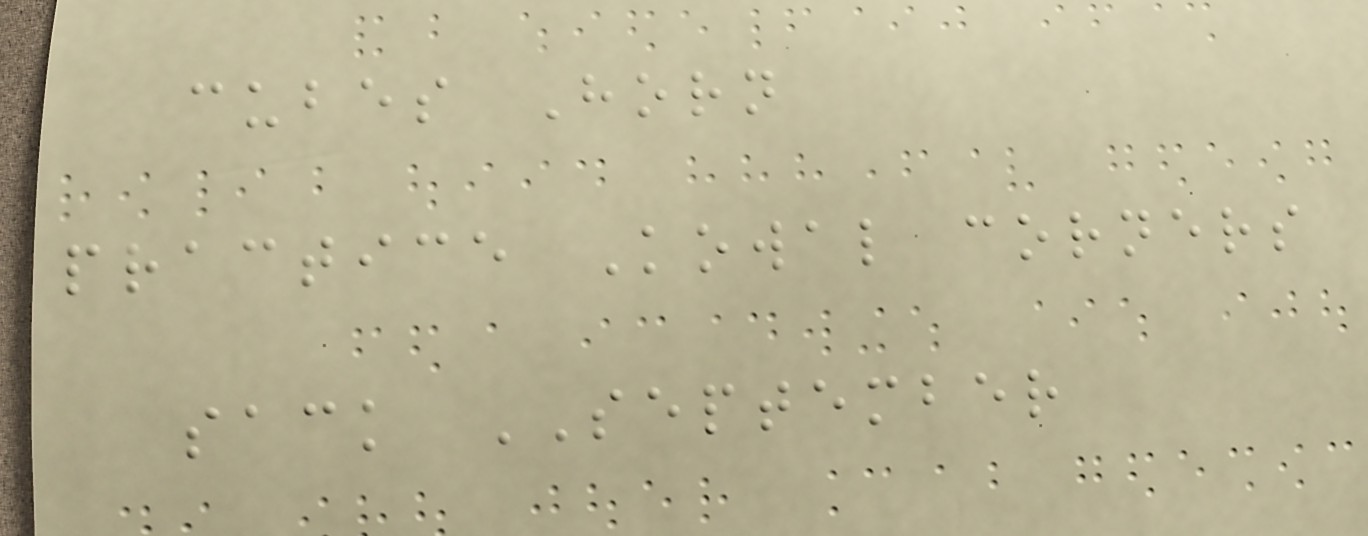cubes Horn
practice Kowal corners
sack SEPTEMBER
